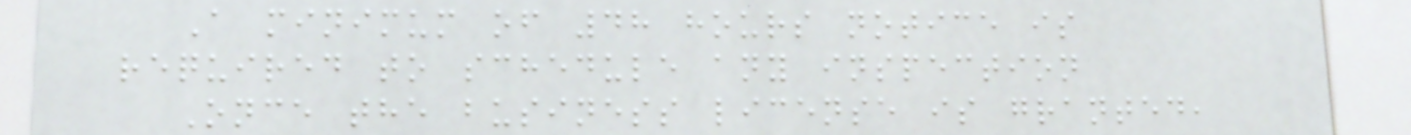A minimum of 48 hours notice is
required to schedule any inspection
Once the business license is granted,
